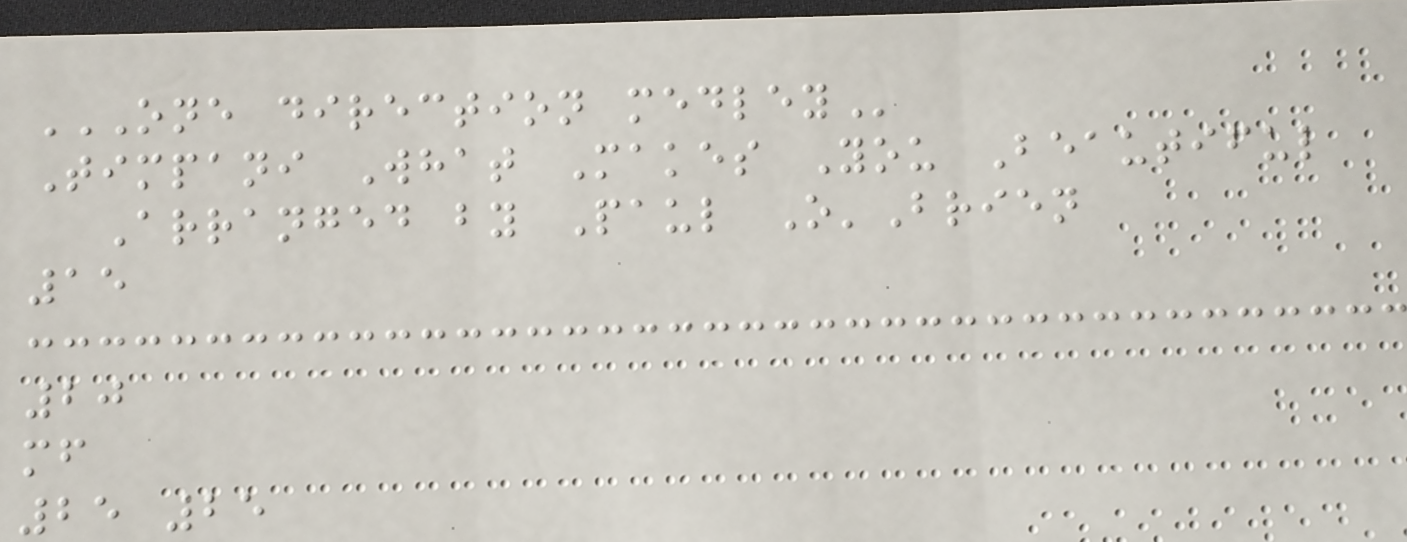ONE DIRECTION MEDLEY
Timpani What Makes You Beautiful
Arranged by Paul O'Brien
15
20
mf
25 25
